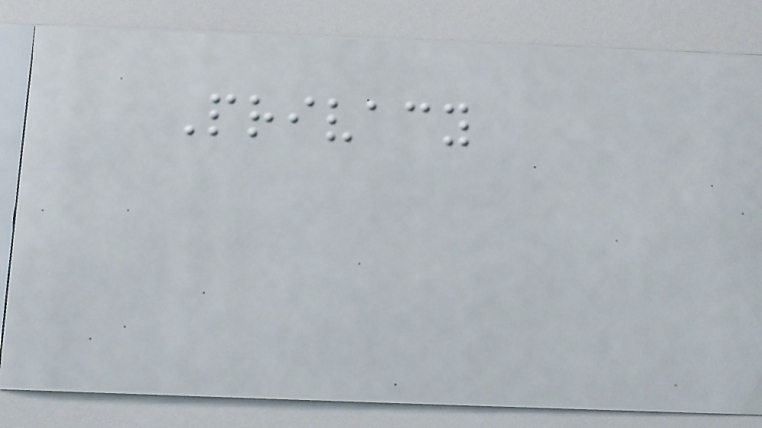Privacy
